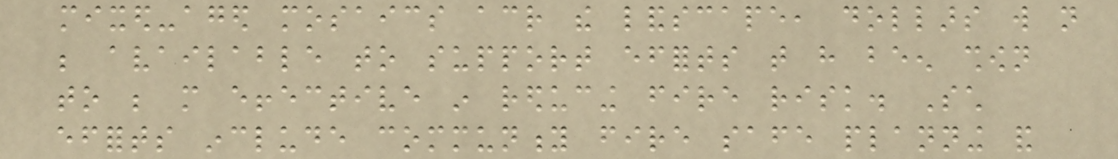mixed-aged mosaics across the landscape, dollars will not
be available to support efforts that have been shown
to be more effective in reducing fire risk. Such
efforts include community fire safe planning and
